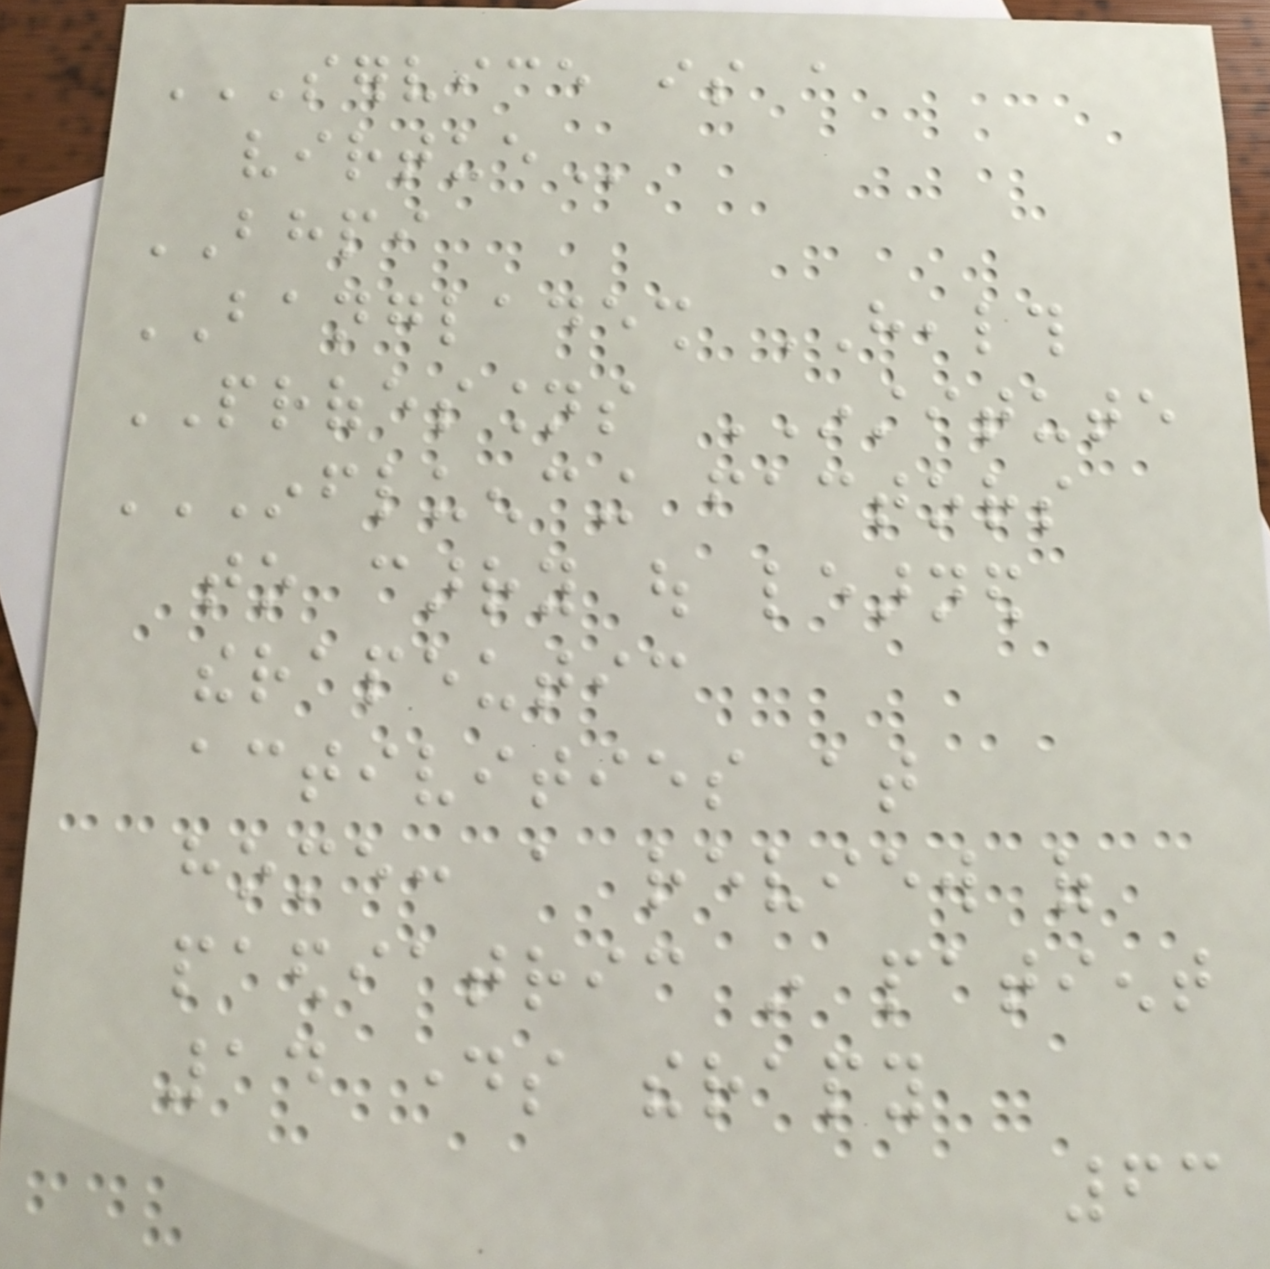SERVICE IS A
VIRTUE
BHPI
BANGLADESH HEALTH
PROFESSIONS INSTITUTE
INFLUENCING FACTORS
TO CARRY OUT LEARNED
THERAPEUTIC
ACTIVITIES AT
HOME: A REVIEW OF
PAEDIATRIC IN PATIENT
14 DAYS THERAPY
63
